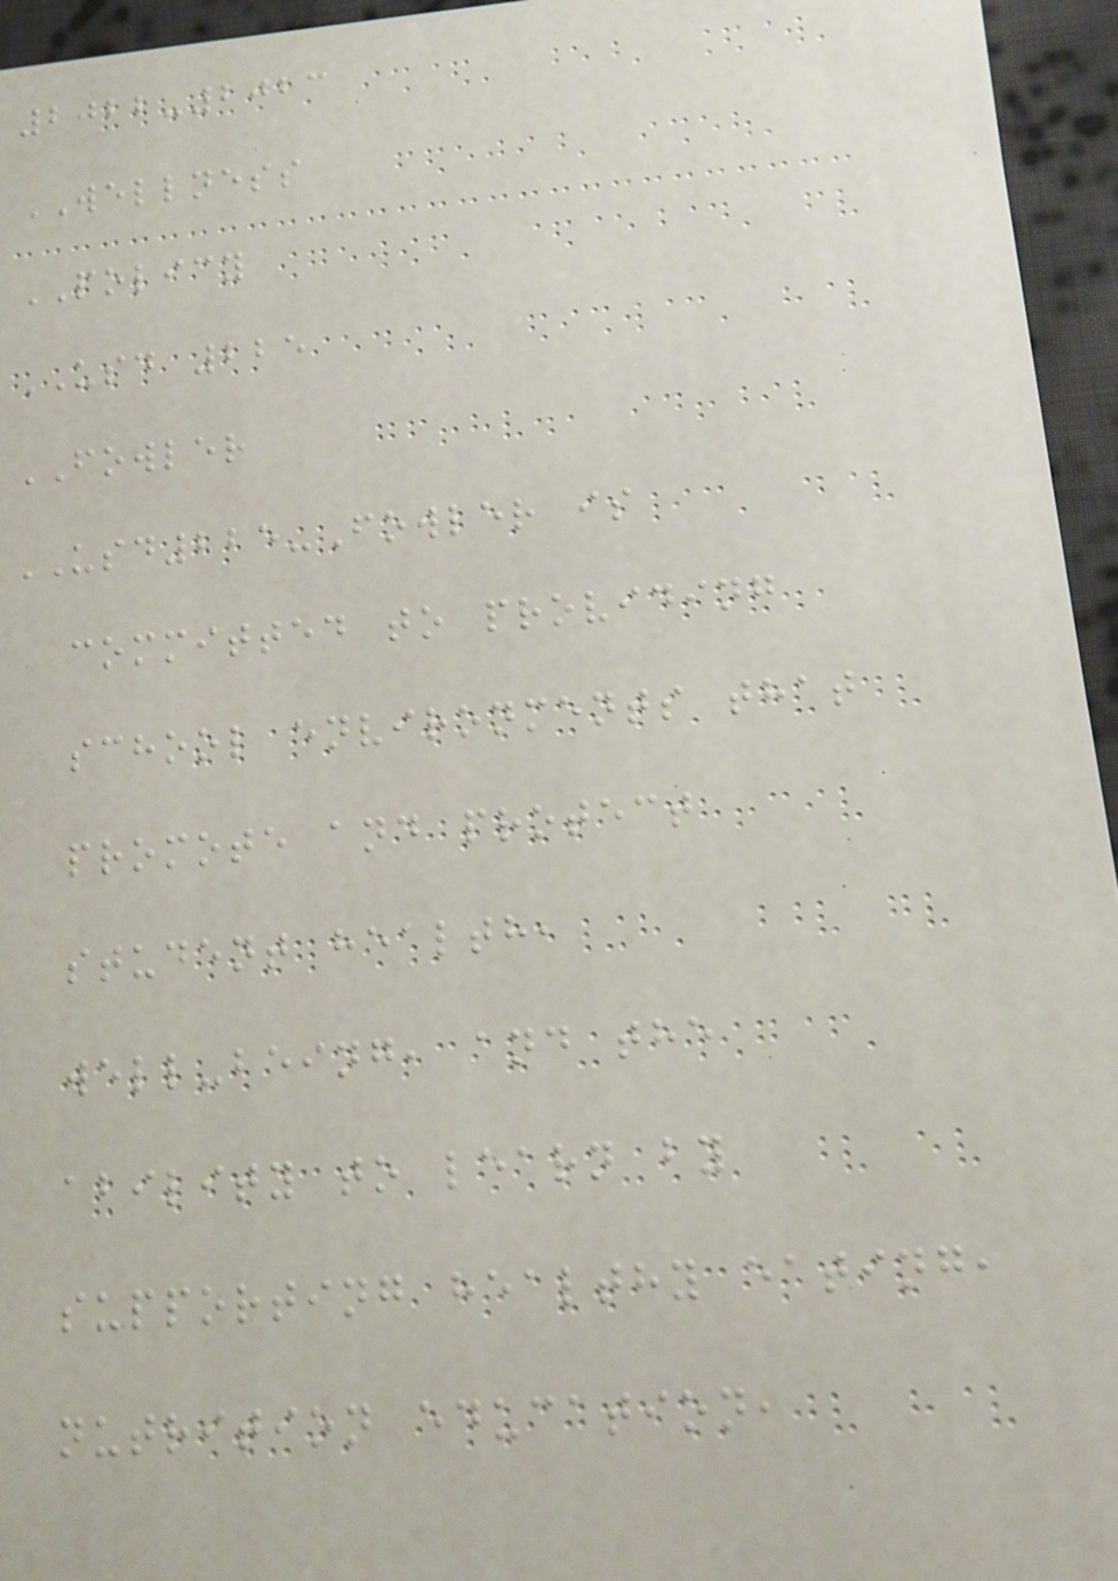2022-2023
WELLNESS
POLICY
USD 225
FOWLER
USD225-Fowler is
committed to providing
school environments that
promote and protect
student health,
well-being, and the
ability to learn by
supporting healthy eating,
nutrition education,
